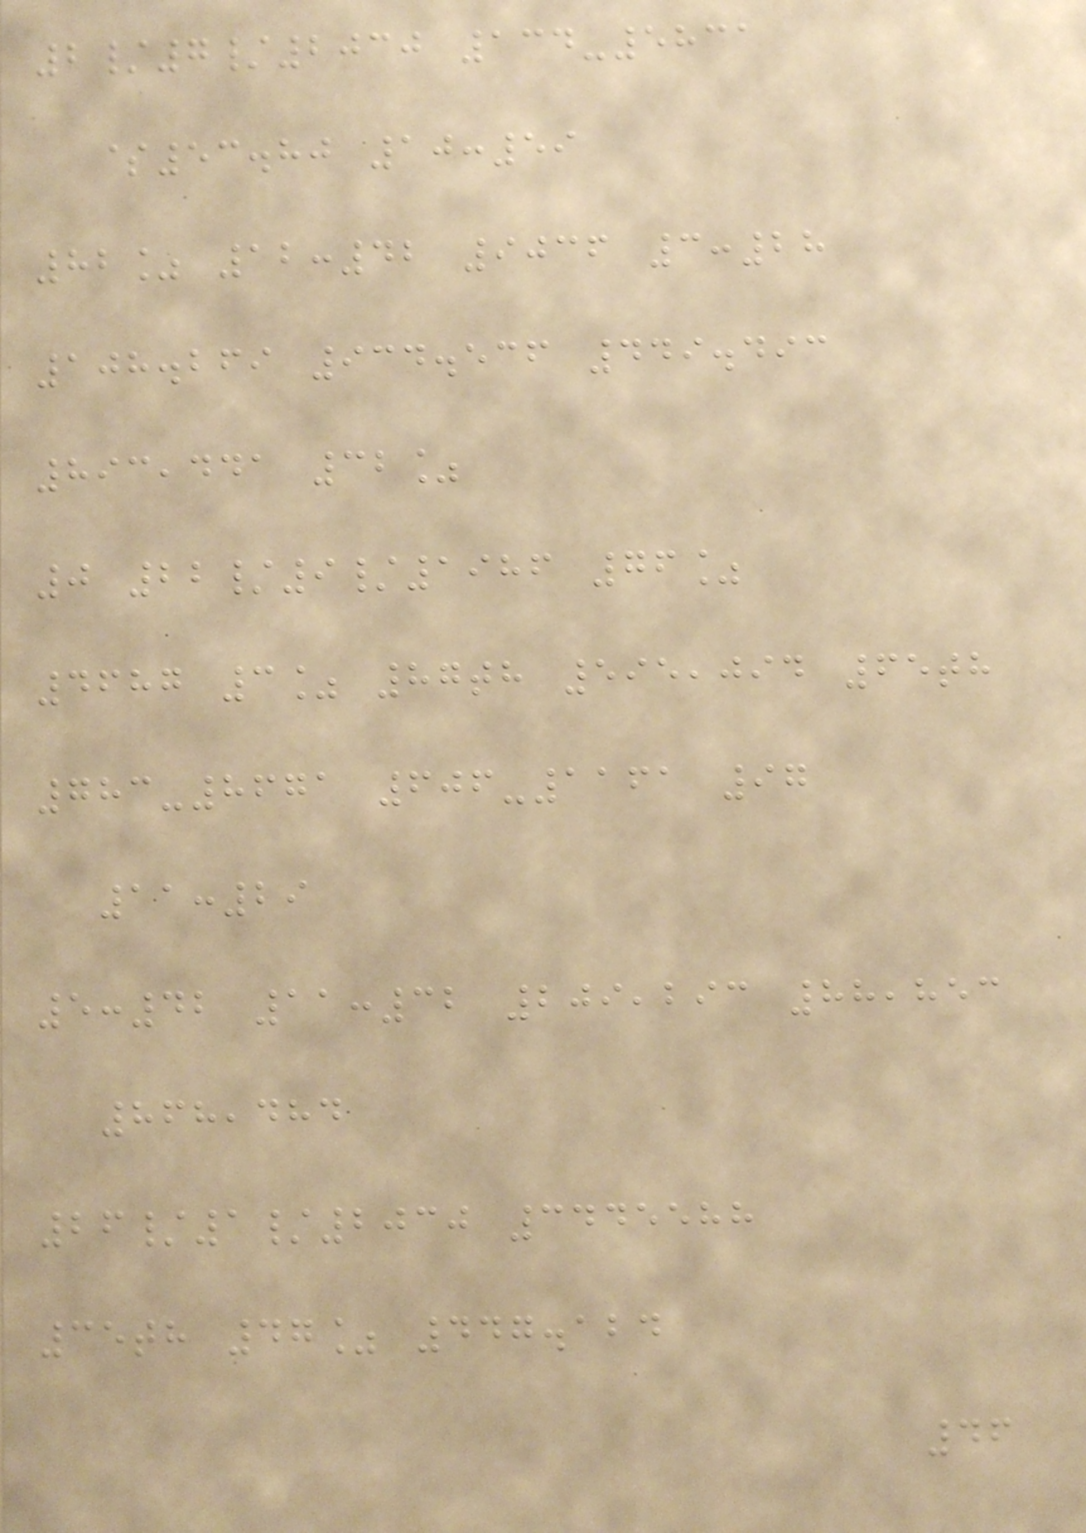2/7/2030 134-5831
$53.80 10:59
82% 12:42 9036 3:28
108.269 934.536 449.493
893,441 32%
0 22/9/1986 76%
4687 3% 87th 595,094 65th
783-8671 606-1161 97
11:29
5:42 11:32 209,293 88,853
868,484
26/1/2030 3445588
35th 47% 447.124
46
